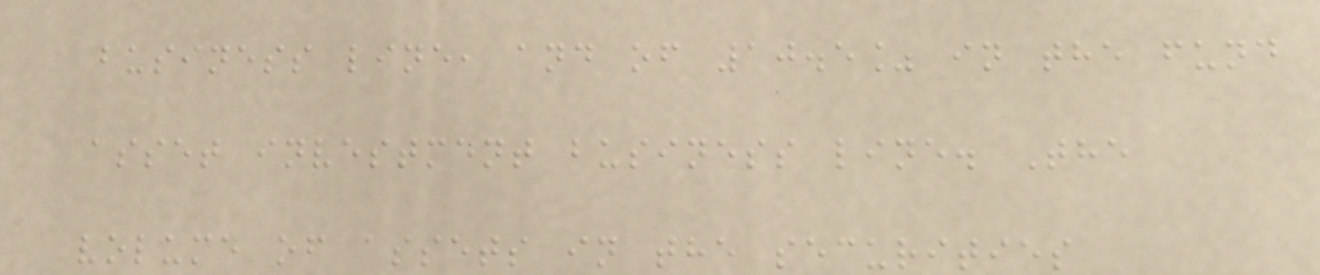business line, and of 10.5% in the fund
asset investment business line. The
volume of assets in the securities
